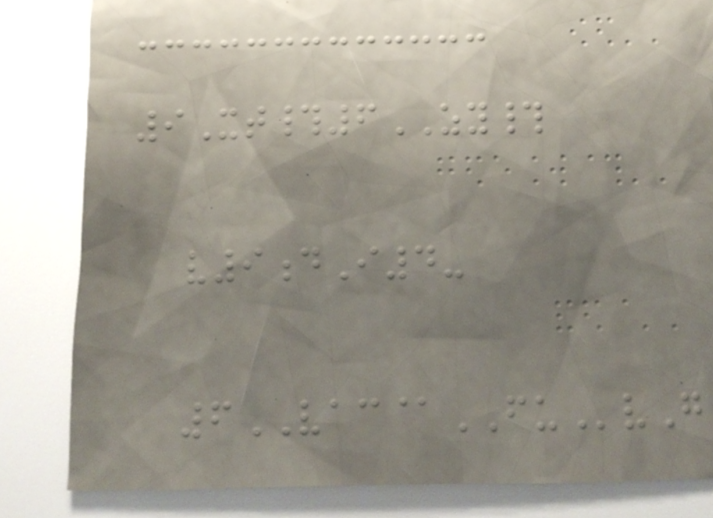9Xt#6ZY#
v9dI4-
6VAC@FUvG
